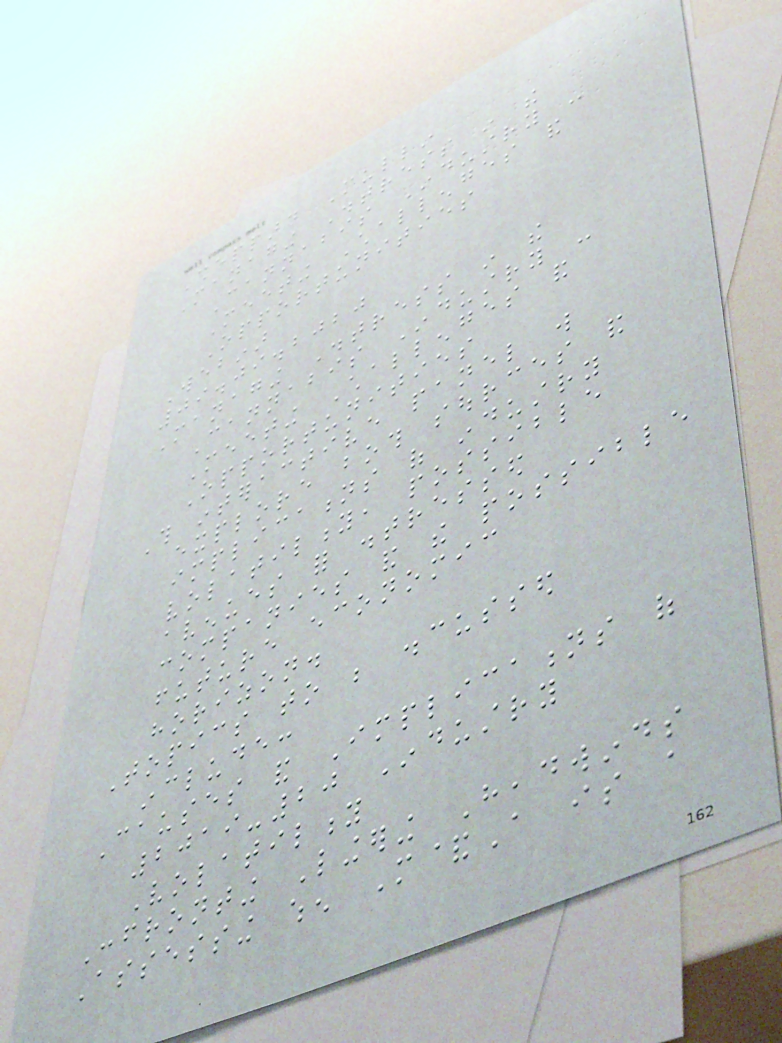Sheppard Mullin
Managing Distress in the
Cannabis Industry -
Meeting Challenges and
Opportunities
Webinar
09.09.2020
Managing Distress in the
Cannabis Industry -
Meeting Challenges and
Opportunities
This interactive panel will
explore both sources and
implications of industry
volatility, possible
avenues for distressed
companies and the possible
future economic
horizon.
Topics to be discussed
include:
Causes and Implications of
2019-20 Industry
Volatility
Confronting Lingering Headwinds
Assessing when M&A is a
